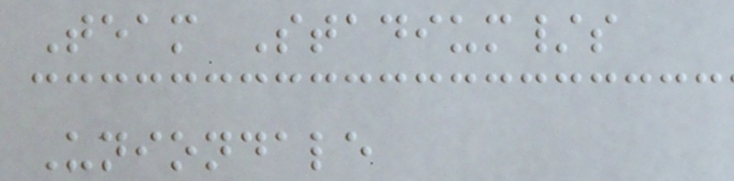Team Stadium/s
Uniondale
